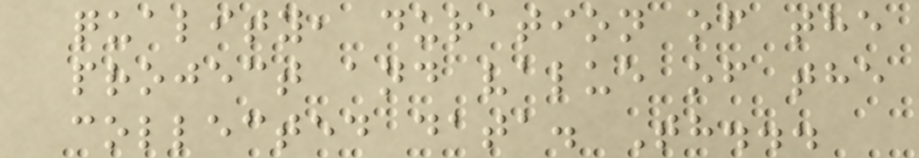quality, duration of the
project and value of the
collected data. Th...
